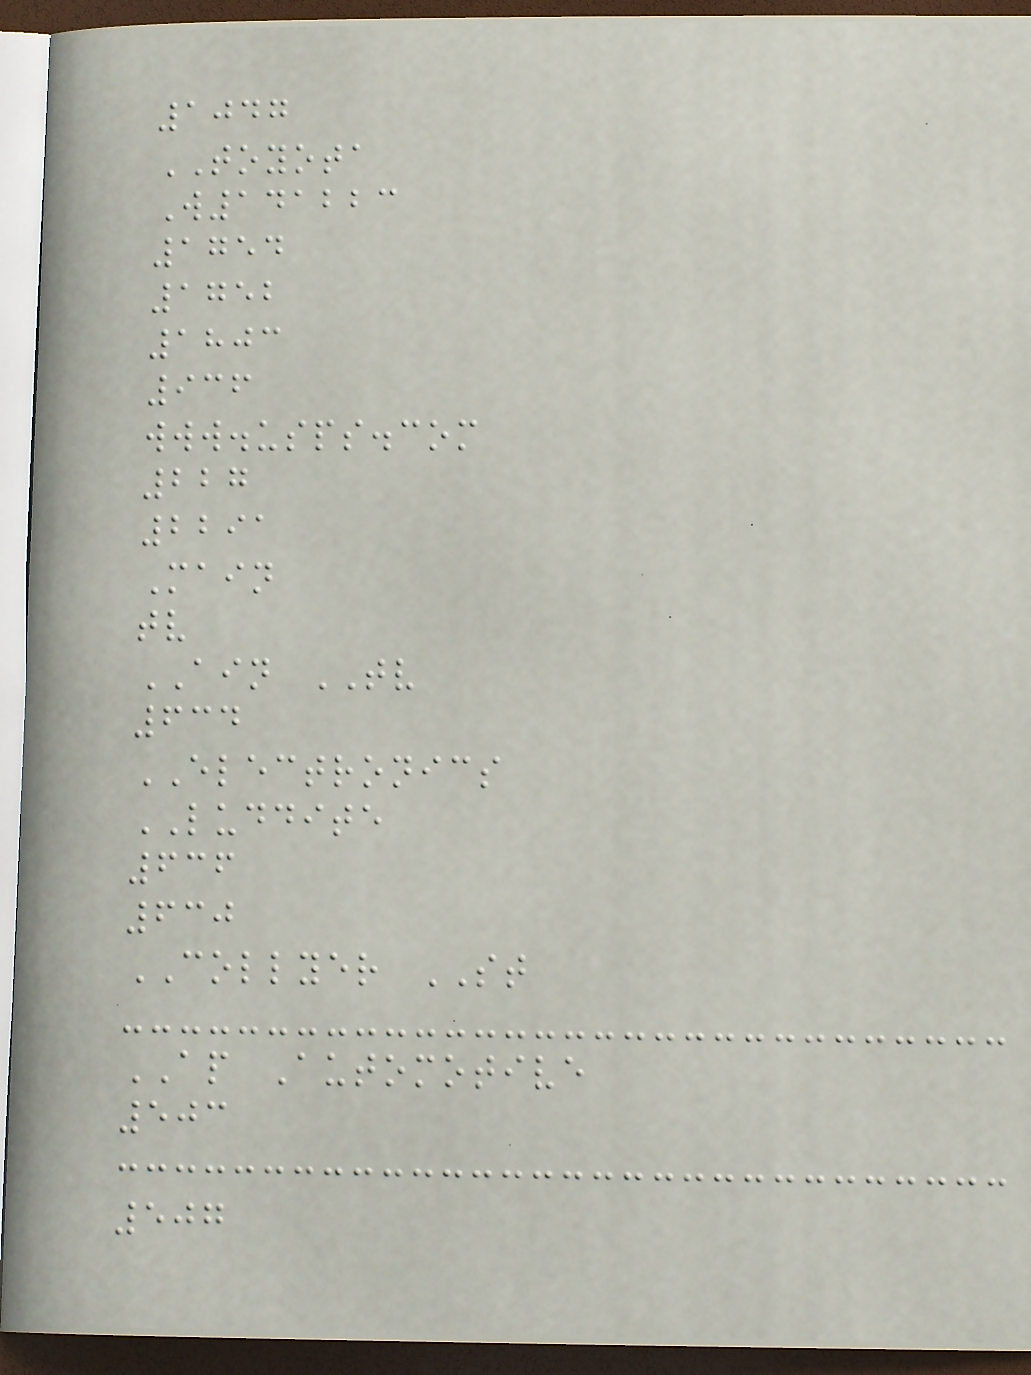1047
TOYOTA
W141223
1754
1752
1803
936
www.usps.com
227
2291
Main
tv
AIN TV
634
ELECTRONICS
LUDDITE
636
630
COLLYER ST
AP Automotive
503
507
